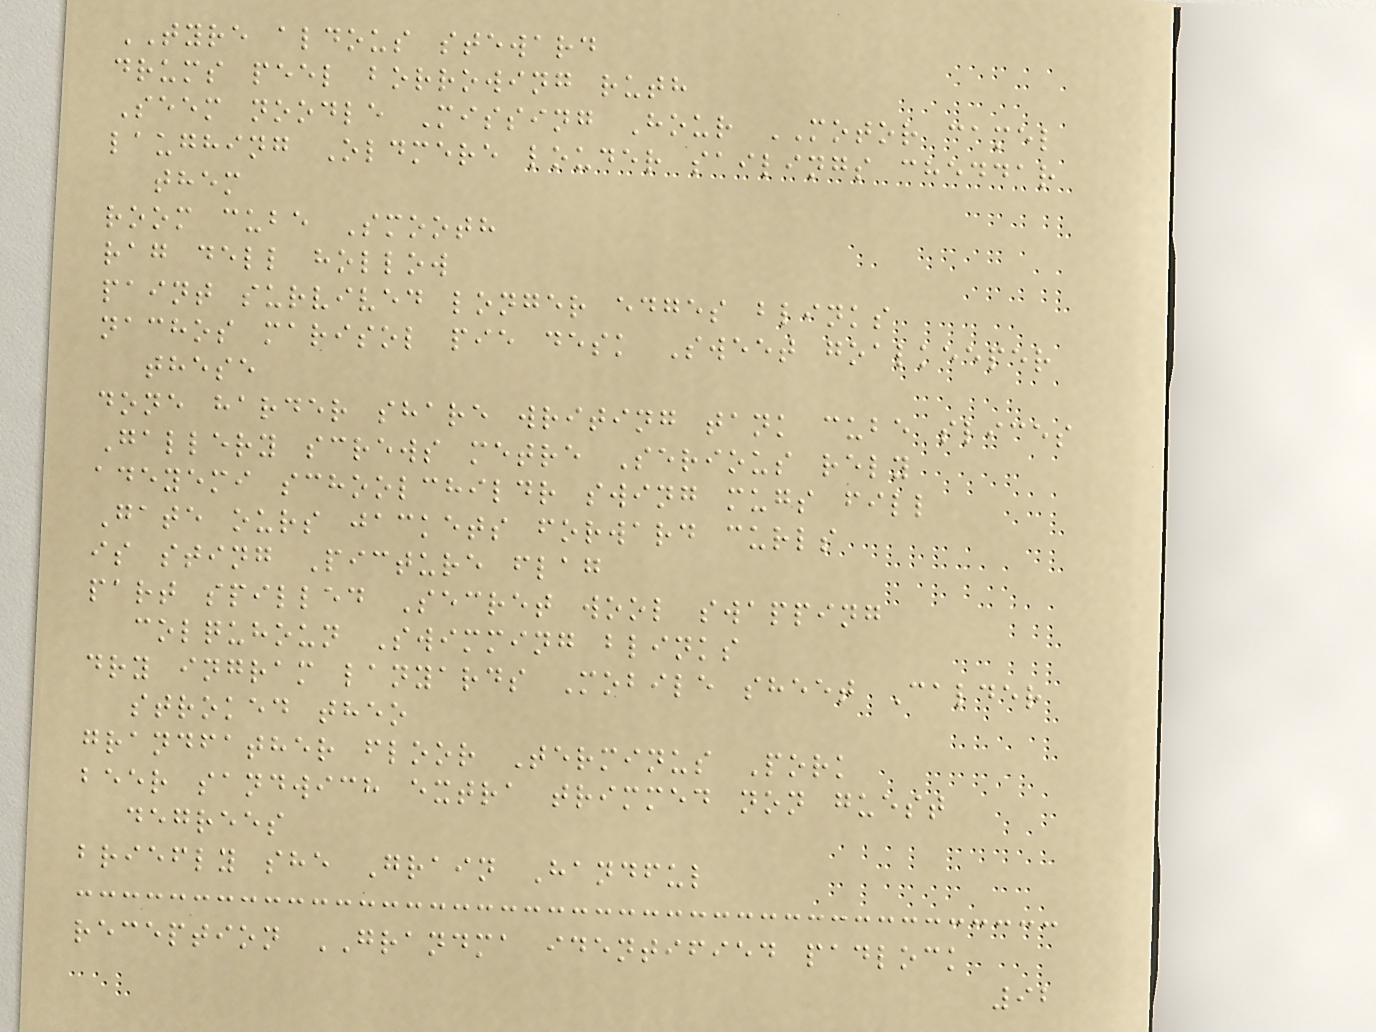TYRE aldous steward
drums peel borrowing ruth
Seem noodle Missing Hour MOTOR camel
laughing Oldmere louder sailings cheddar
them
room cube Smooth
rag dell hollow
paint survived longer edges blinks
nachos marisol pie desk Sweet goalkeeper
these
done harder share writing tank cube slices
Gallery screws metre Serious rely
adeyemi schoolchildr swing mugs fill
Gate ours jackets forward curls
is sting Picture flag
part spilled Secret wool swapping
colquhoun Swimming blinks
dry ingram lanyards Mobile sheet Calder
stroked theo
grandfather floor Terminus Pork
beer sandwich extra trimmed non guest
degrees
briefly she Grain Handful
reception GRANDMA identified padlock
92
